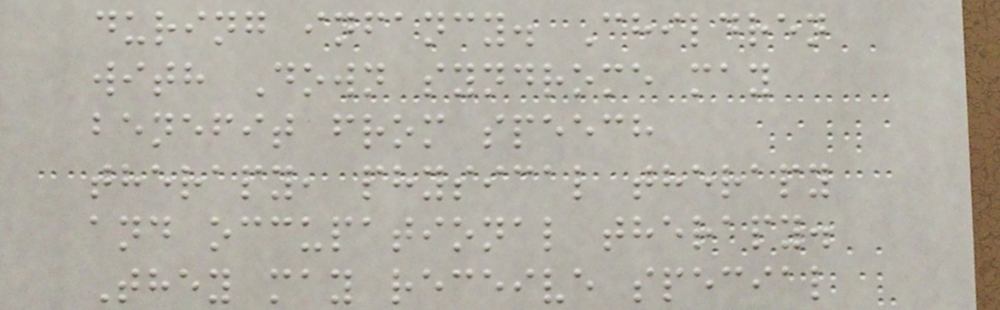during infancy. Children
with Down syndrome may
benefit from speech
therapy, physical therapy
and occupational therapy.
They may receive special
